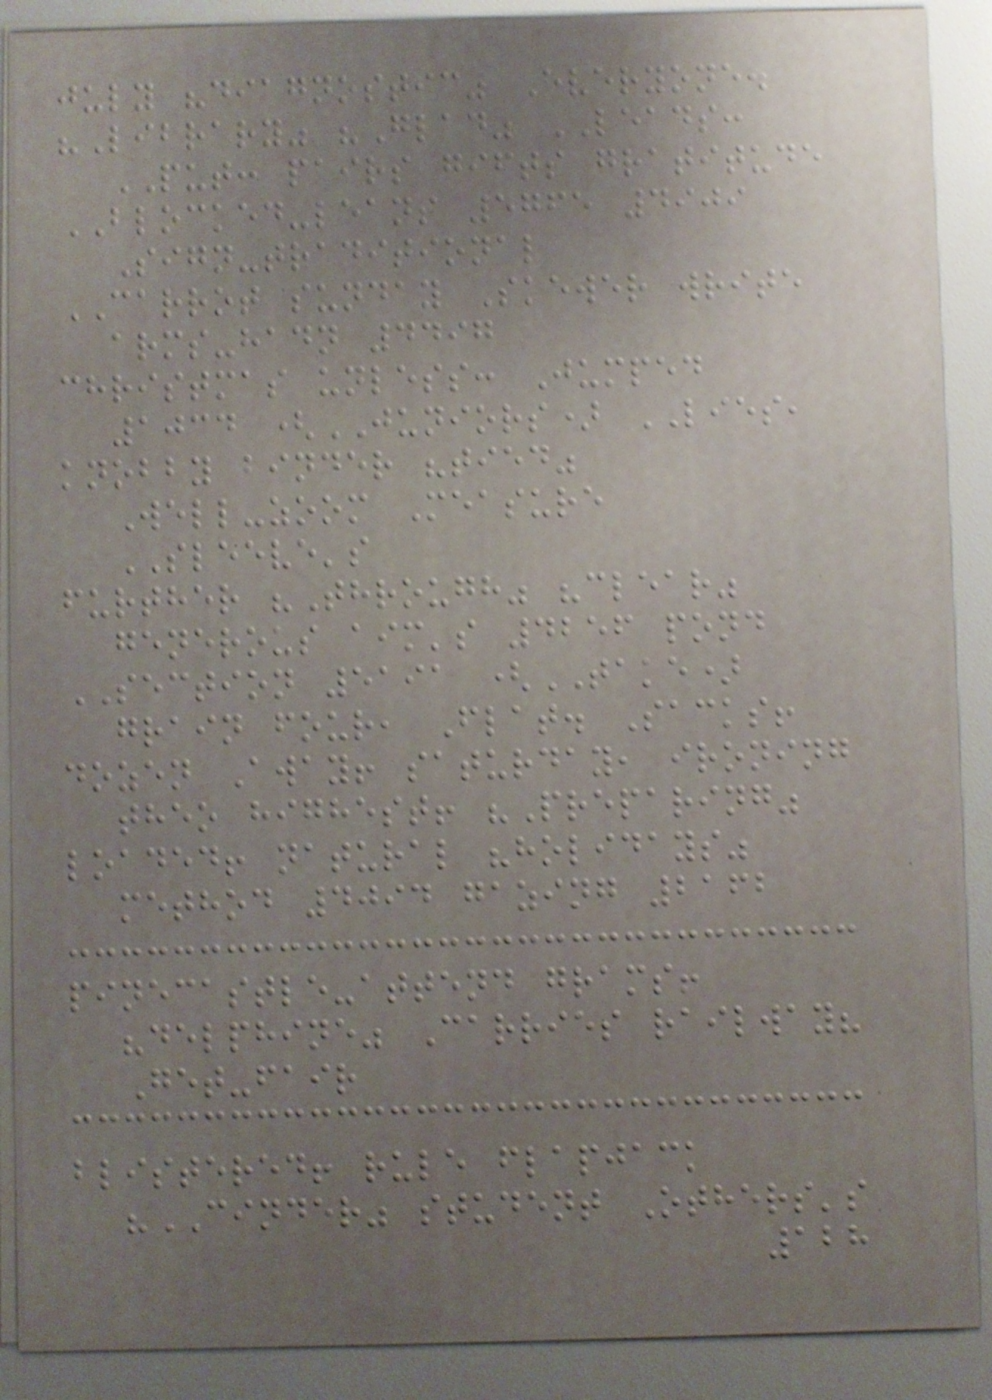july "diagnostic" Everyone.
"Library" "Glad" LEADS:
PUT: pairs gifts gratitude
BLOCKED-leans 5765 4909
Sign-traditional
CARROT sunday Skewer write
arms-hadn 4497
christmas unless: Jumped
1034 (JUNIORS) LIES,
knobby binder "tied"
Well-zoom Measure
SLEEVE's
further "Through" "clear"
generous aim's 4256 pond
SECTION 5191 (TAKE)
grain four, Flat. Sacks!
dozen Away! saturday, ironing
theo highest! "Preparing"
loaded! natural "holidays"
method 4094 gazing 2162
pinecastle-attend grams!
"delphine" Carries railway?
Get-fair
blistered! rule flapjack
"CINDER" student Others's
128
